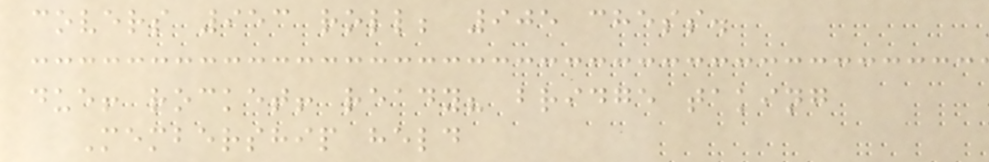covers 953 roll; 905 chess.
due! rocket! ready? bridge taking
Membership held
